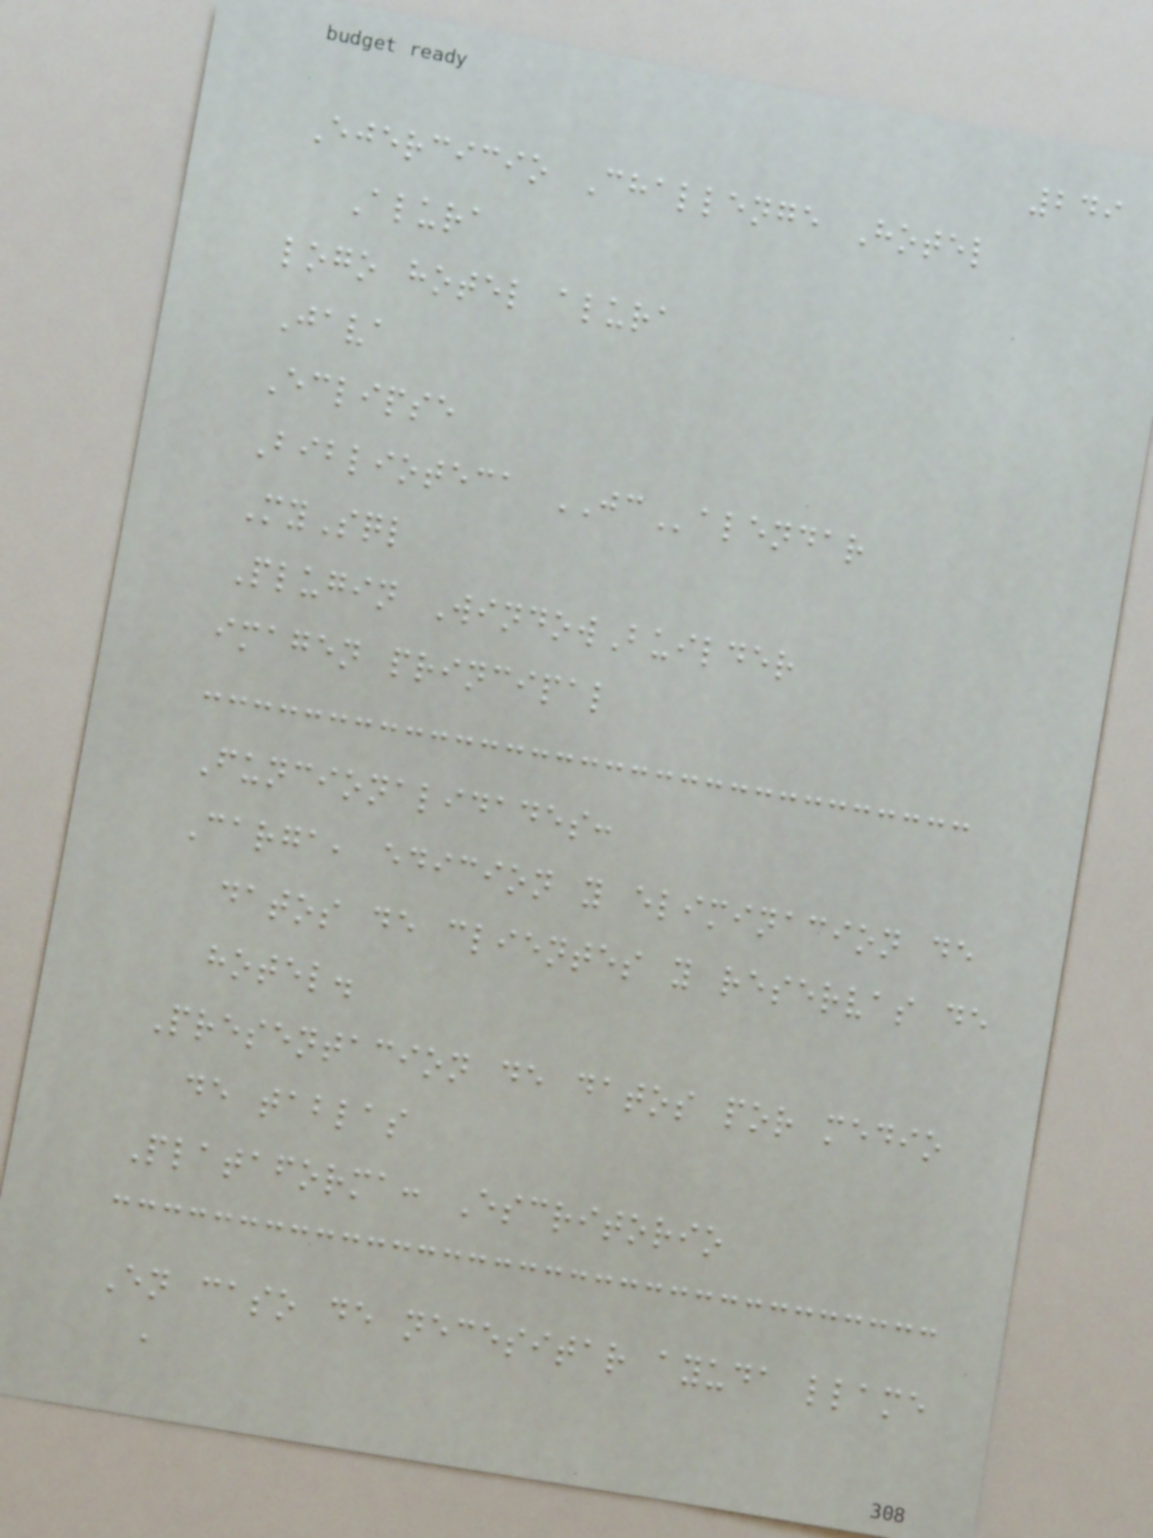249
Ejercicio Challenge Hotel
Alura
logo hotel alura
Java
Eclipse
Biblioteca JCalendar
MySql
Plugin WindowBuilder
imagen principal
Funcionalidades:
Carga, edicion y eliminacion de
datos de clientes y reservas de
hotel.
Presentacion de datos por medio
de tablas
Plataforma: Escritorio
En caso de necesitar ayuda llame
a
